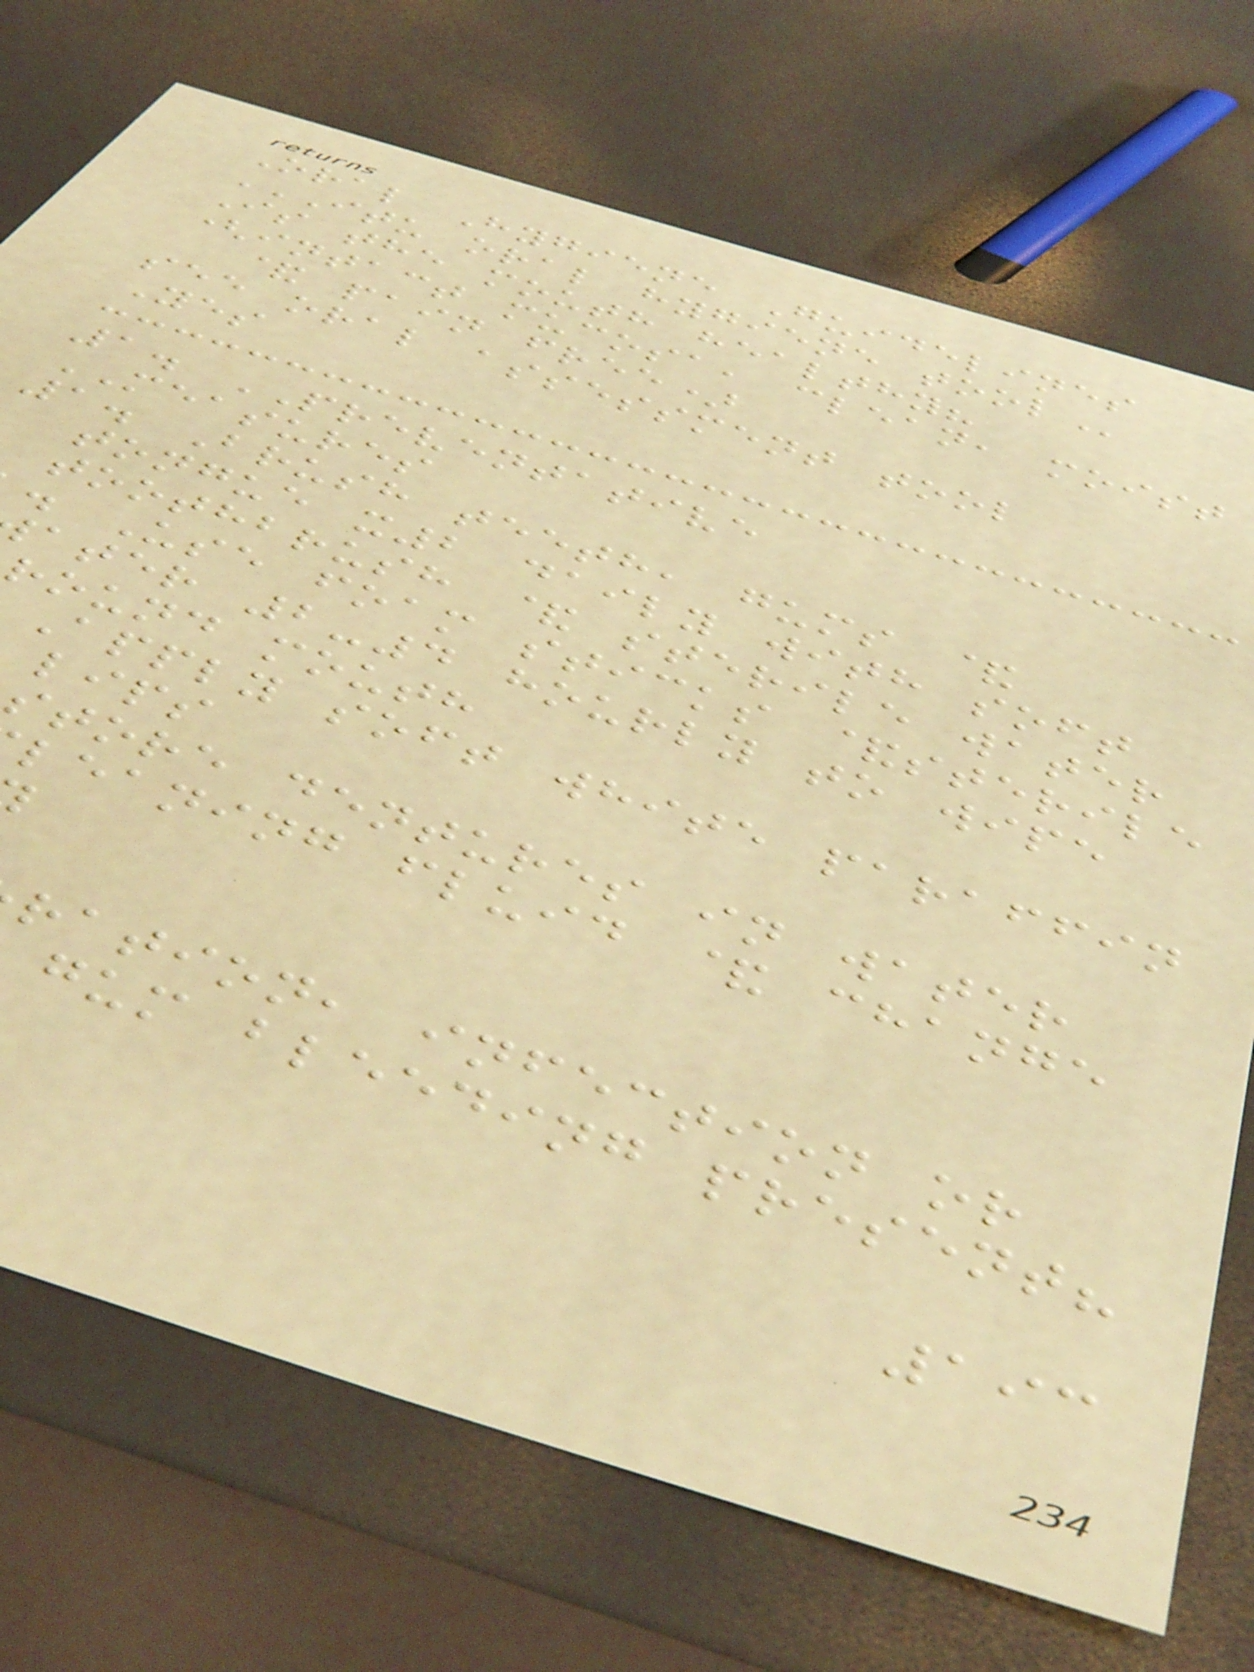Oral Hygiene Guidelines
ITU ORAL HYGIENE TOOL
Is the mouth healthy?
(intact mucosa, clean, moist
& pain free)
see oral assessment tool
Yes
1. PREVENTATIVE
MEASURES
1. Brush teeth, gums &
tongue x2 daily with soft
toothbrush & sterile water
. Use foam sticks &sterile
ater 2-4 hourly to wipe
round mouth
Apply soft white paraffin
lips
store dentures in water
leaning fluid & change
ration, infection or
gum bleeding present?
193
